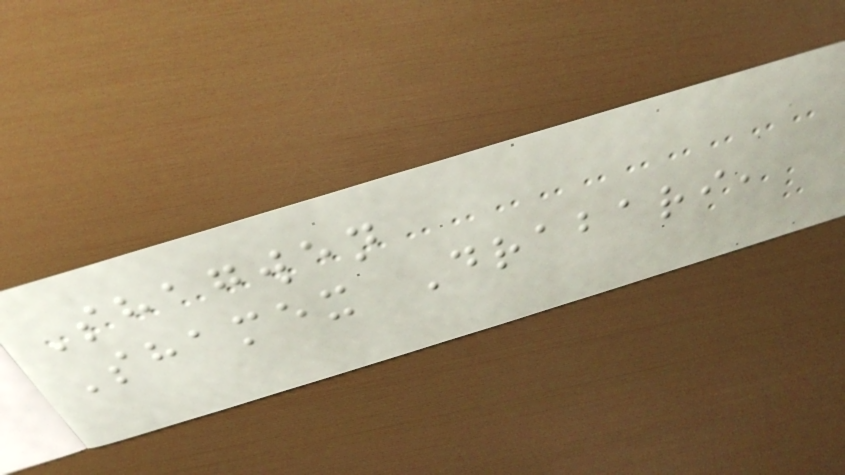Shagwen
Shamex Drabari,
